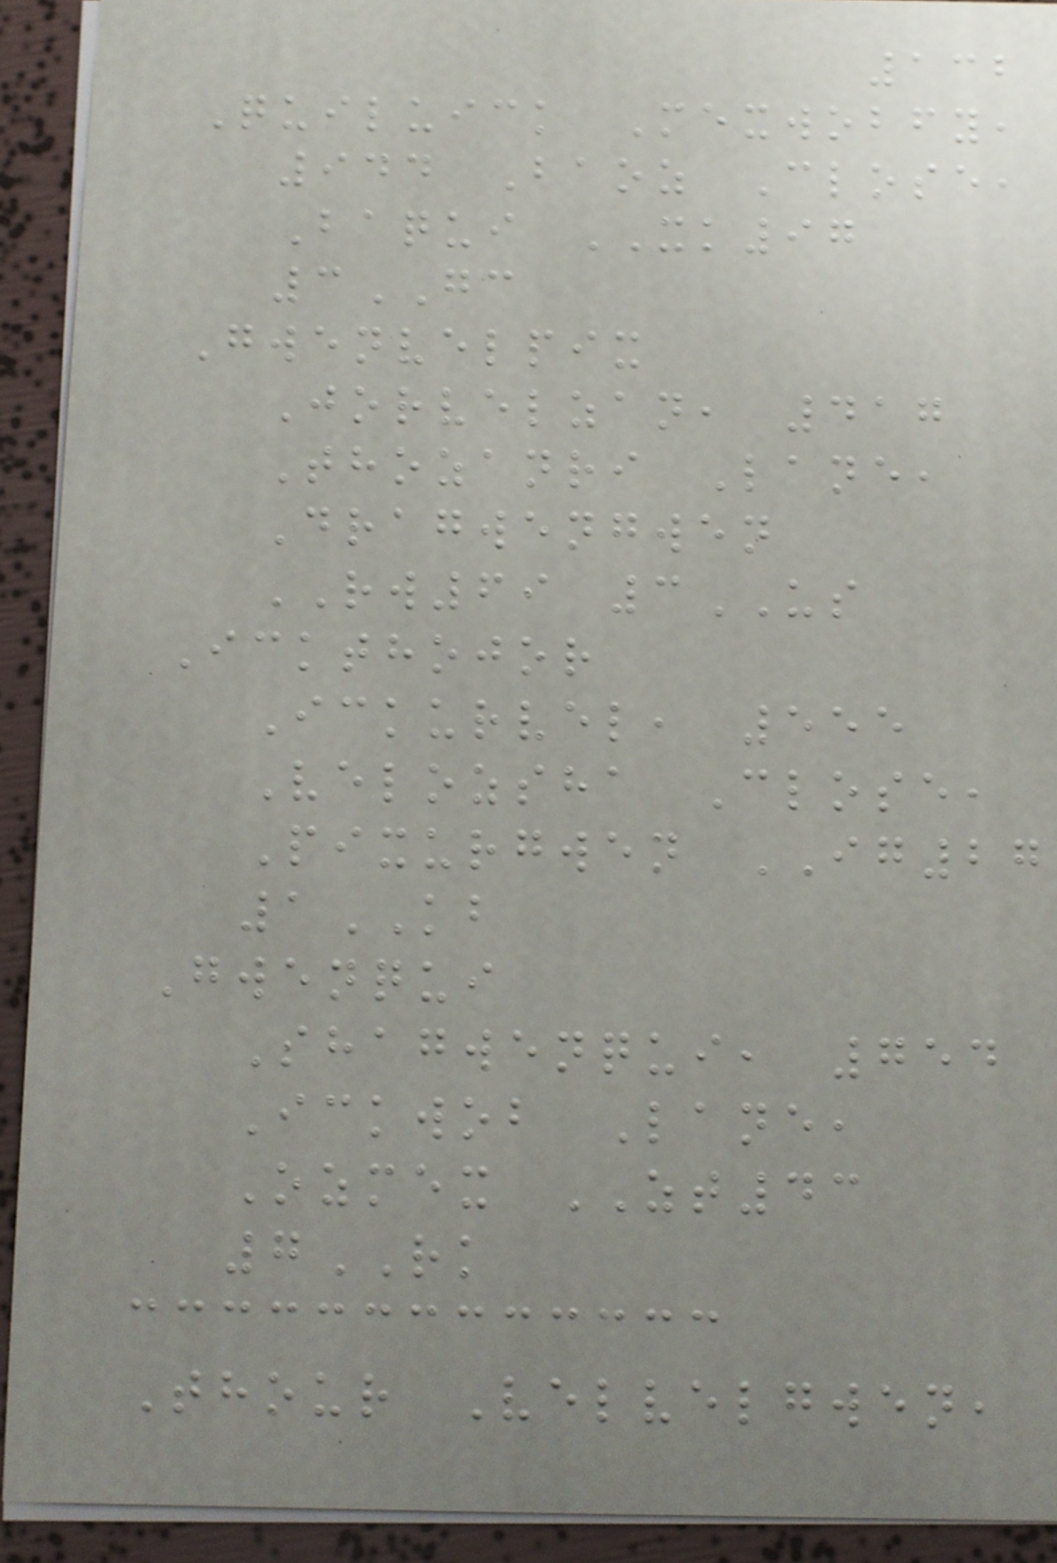132
Quiluick Mexwobfy,
944 Baoz Close,
Baqui XK97
3GC
Gwenvelpix
Jorvelzan, 417
Thozanri Lane,
Dragwengwen
RW69 3US
Ickthojor
Ickurvel, 555
Velozsha Close,
Pixurgwen IG27
1KB
Gwenqui
Shagwenqui, 754
Ickwob Lane,
Ozmex ZT43
7RK
Thour Velvelgwen,
